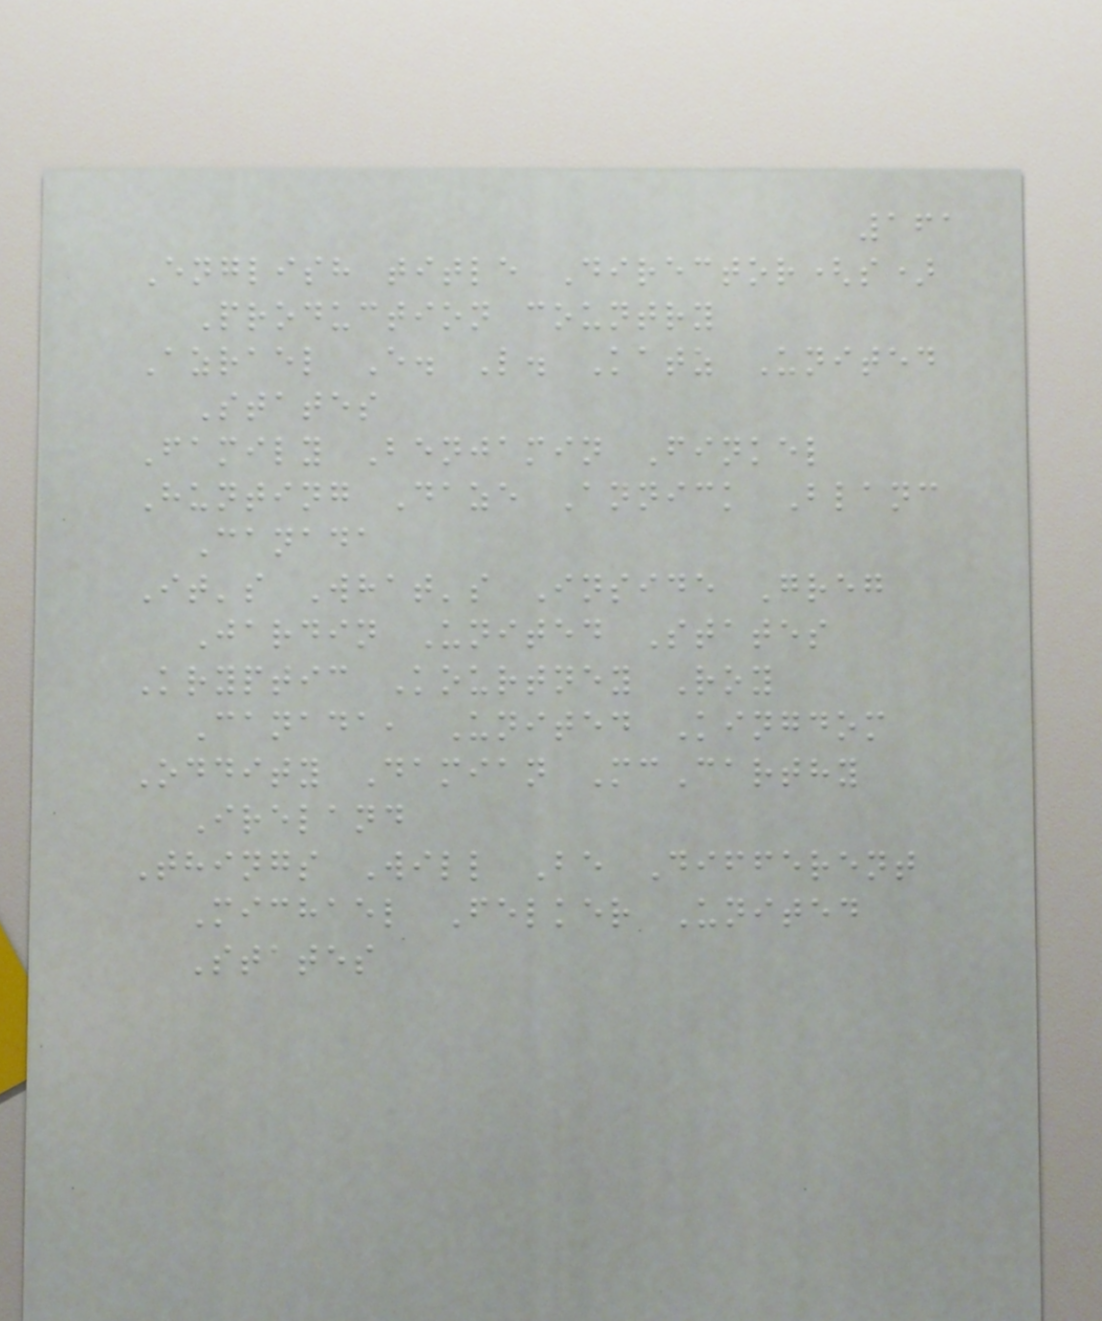161
English title Director(s)
Production country
Azrael E. L. Katz United
States
Family Benjamin Finkel
Hunting Daze Annick Blanc
Canada
It's What's Inside Greg
Jardin United States
Kryptic Kourtney Roy
Canada, United Kingdom
Oddity Damian McCarthy
Ireland
Things Will Be Different
Michael Felker United
States
